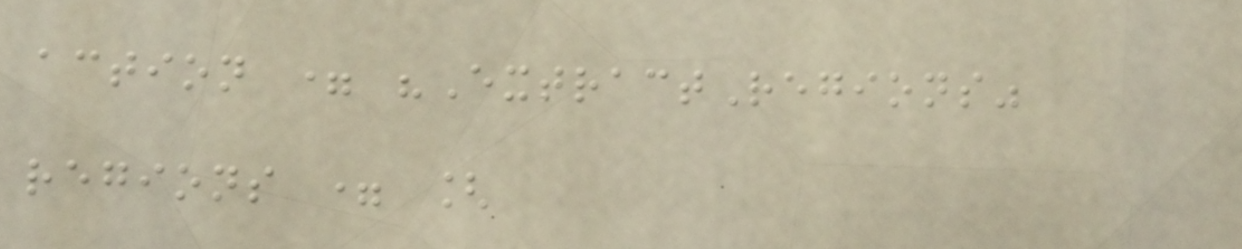action = "ExtractRegions"
regions = [
